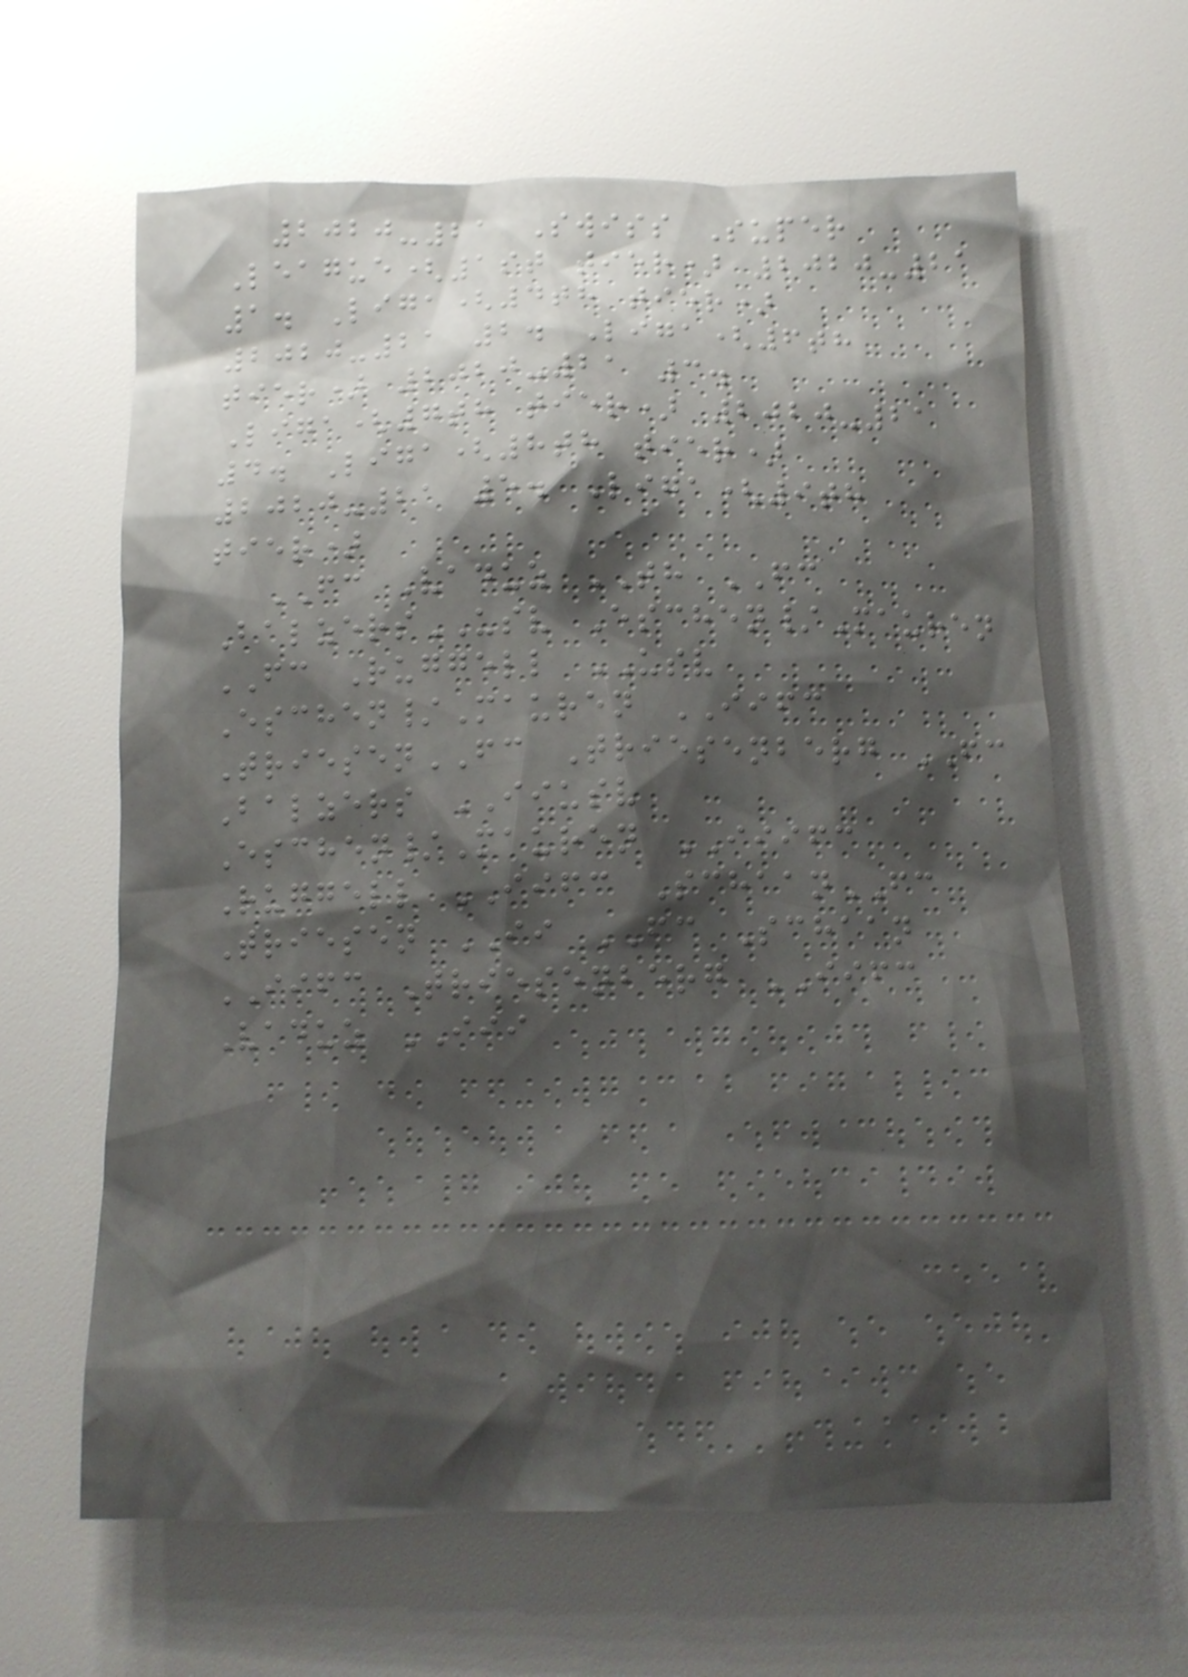2020-21 Swiss Super
League(1st tier) 2020-21
1. Liga(4th tier)
2020-21 2. Liga(6th
tier) 2020-21 3.
Liga(7th tier) 2020-21
4. Liga(8th tier)
2020-21 5. Liga(9th
tier)
FC Vaduz TH FC
BalzersUSV Eschen/Mauren
FC Ruggell USV
Eschen/Mauren IIFC
TriesenFC Triesenberg FC
Balzers IIUSV
Eschen/Mauren IIIFC
Ruggell IIFC SchaanFC
Triesen II FC Schaan
IIFC Triesenberg IIFC
Vaduz III
